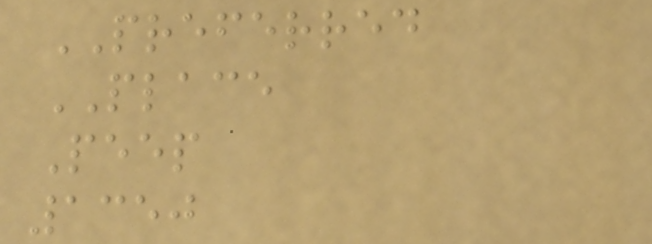PREFERRED
PLACE
Peep
1350
